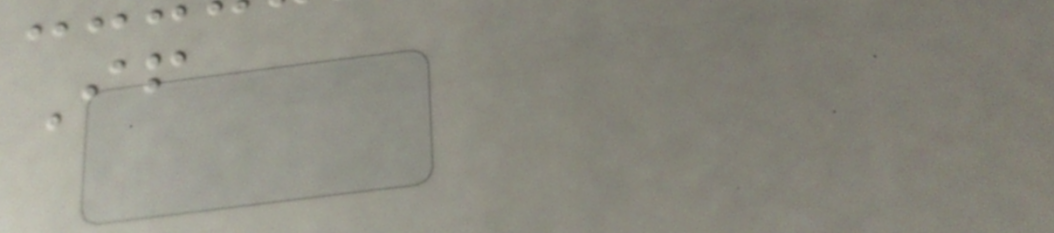If
